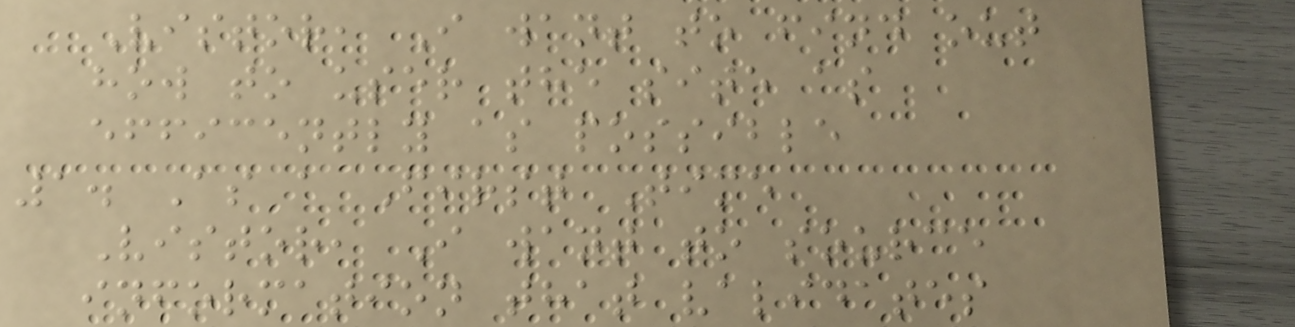Vistor, I want to find out
how to user the site as
efficently as possible
1. As a First Time
Vistor, I want to source
information that validates
